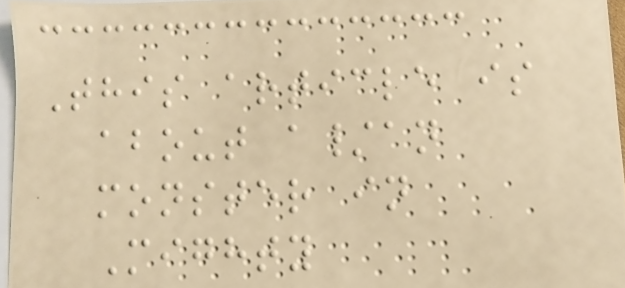This article is
about a/an
monster in
Mighty
